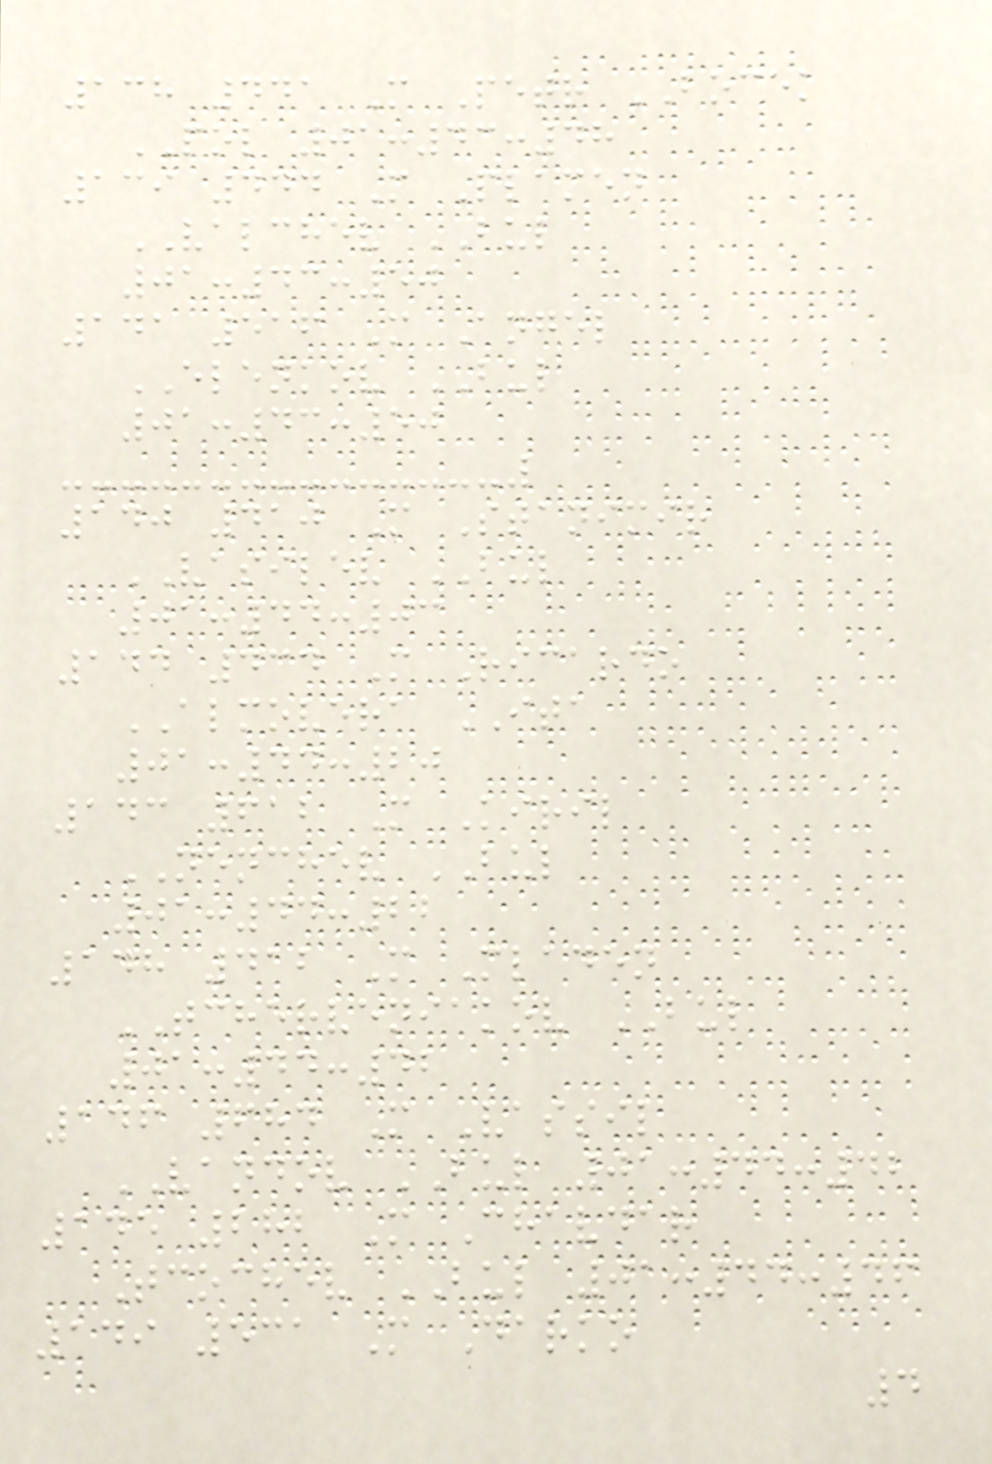138 441 M Petr BOCEK
POL 01:43:48
139 444 M Plamen
VALCHEV BUL
01:43:50
141 516 M Angel
ELENKOV BUL
01:43:50
140 410 M Stanimir
VASILEV BUL
01:44:03
144 434 M Ricardo
ALMOVERA ITA
01:44:20
143 612 M Kiril
NENCHEV BUL
01:44:22
148 412 M Mladen
TCHERVENIAKOV BUL
01:44:42
146 684 M Vassil
VANDOV BUL 01:44:42
145 282 M Chavdar
Tcochev BUL 01:44:46
149 531 M Darko
4
